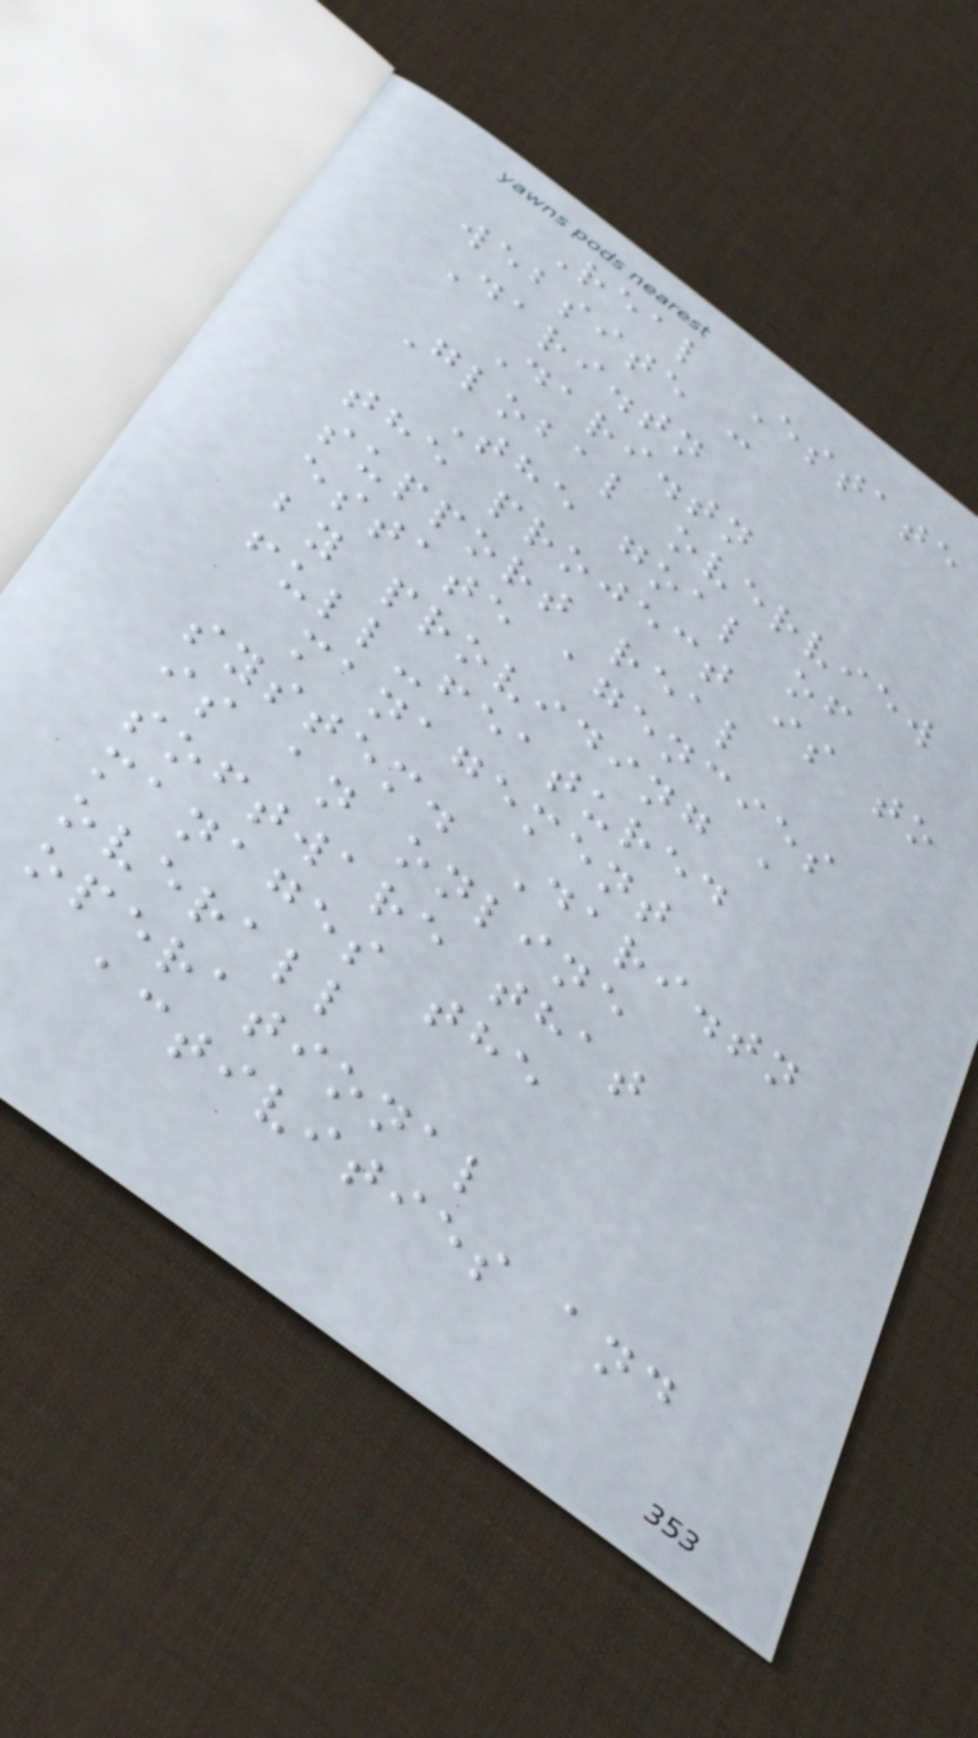Real Estate
website :
Dari.tn
Dari.tn
Global overview
The goal of
the project is to
support real
estate agencies
by providing a
full-featured
management
system. Dari.tn
is an online
software that
manages the
overall
operational
activities and
